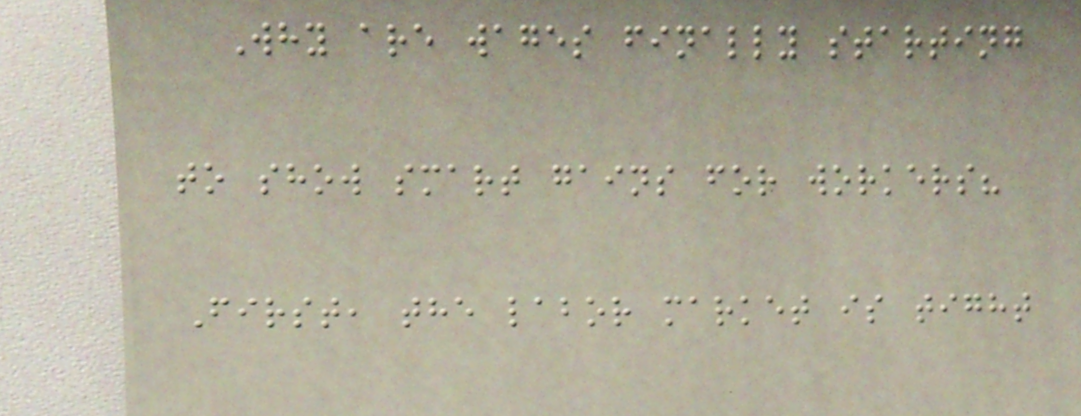Why are wages finally starting
to show smart gains for workers?
First, the labor market is tight
